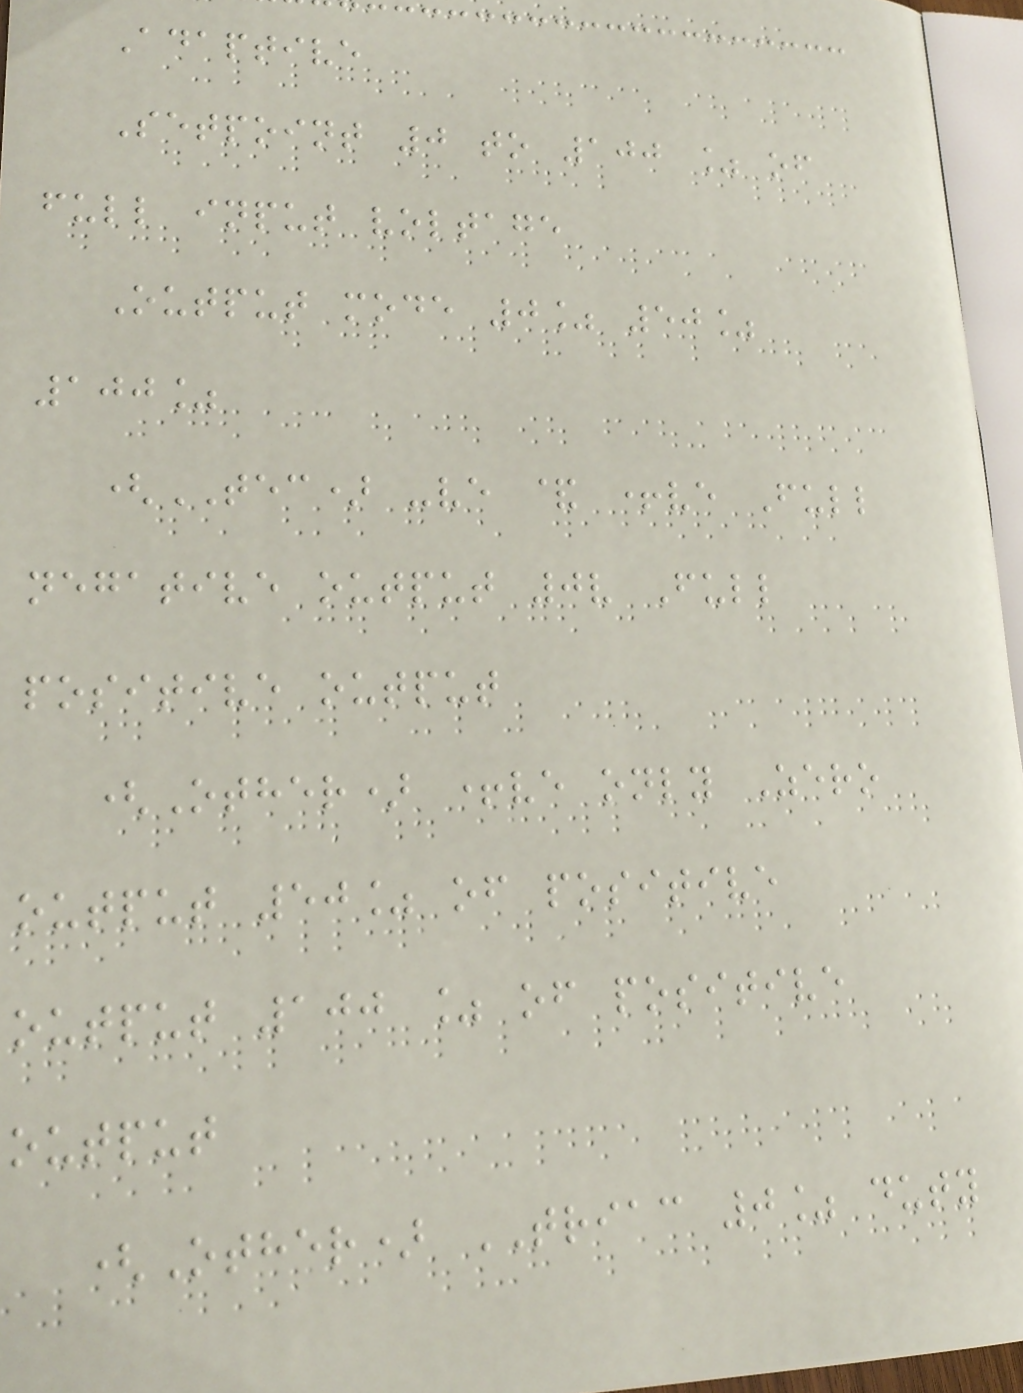Adaptive
Setpoint 0 to 100 % of
full input voltage
Output mode 0% 50%
100%
(TEC) -ve & +ve Full
negative output 0v Full
positive output
(Other) +ve only Zero
output 50% of positive
output 100 % of positive
output
(Other) TRIAC 0% duty
